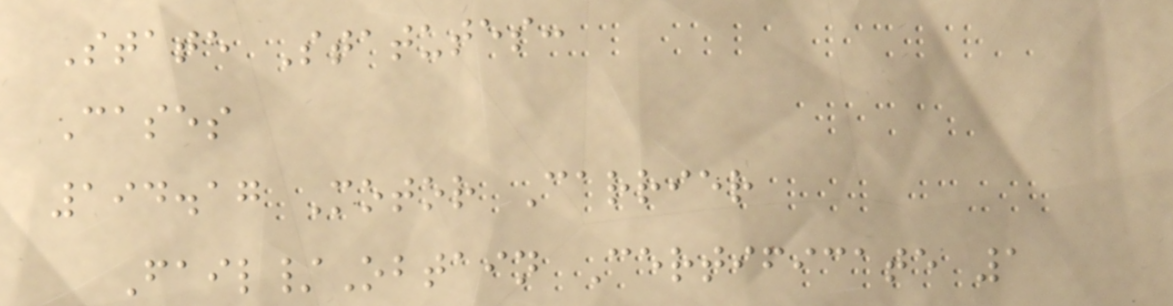State Statutes:
Cases
194.17 Motor Carrier
Fail/Obtain Certificate 1
